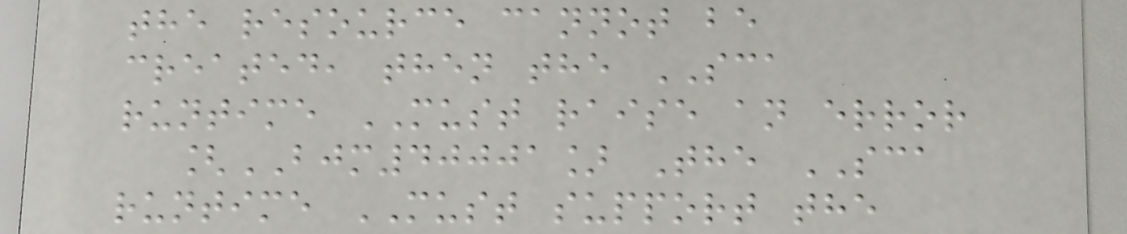the resource cannot be
created, then the SCA
runtime MUST raise an error
[BJM40001] The SCA
runtime MUST support the
